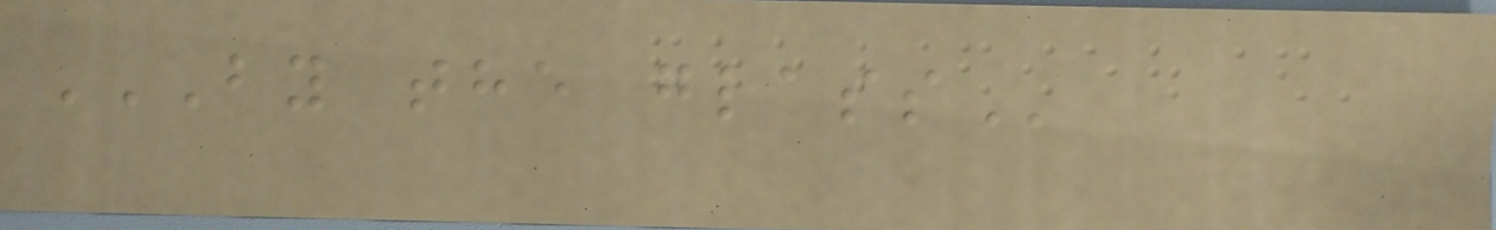BY THE GLASS
